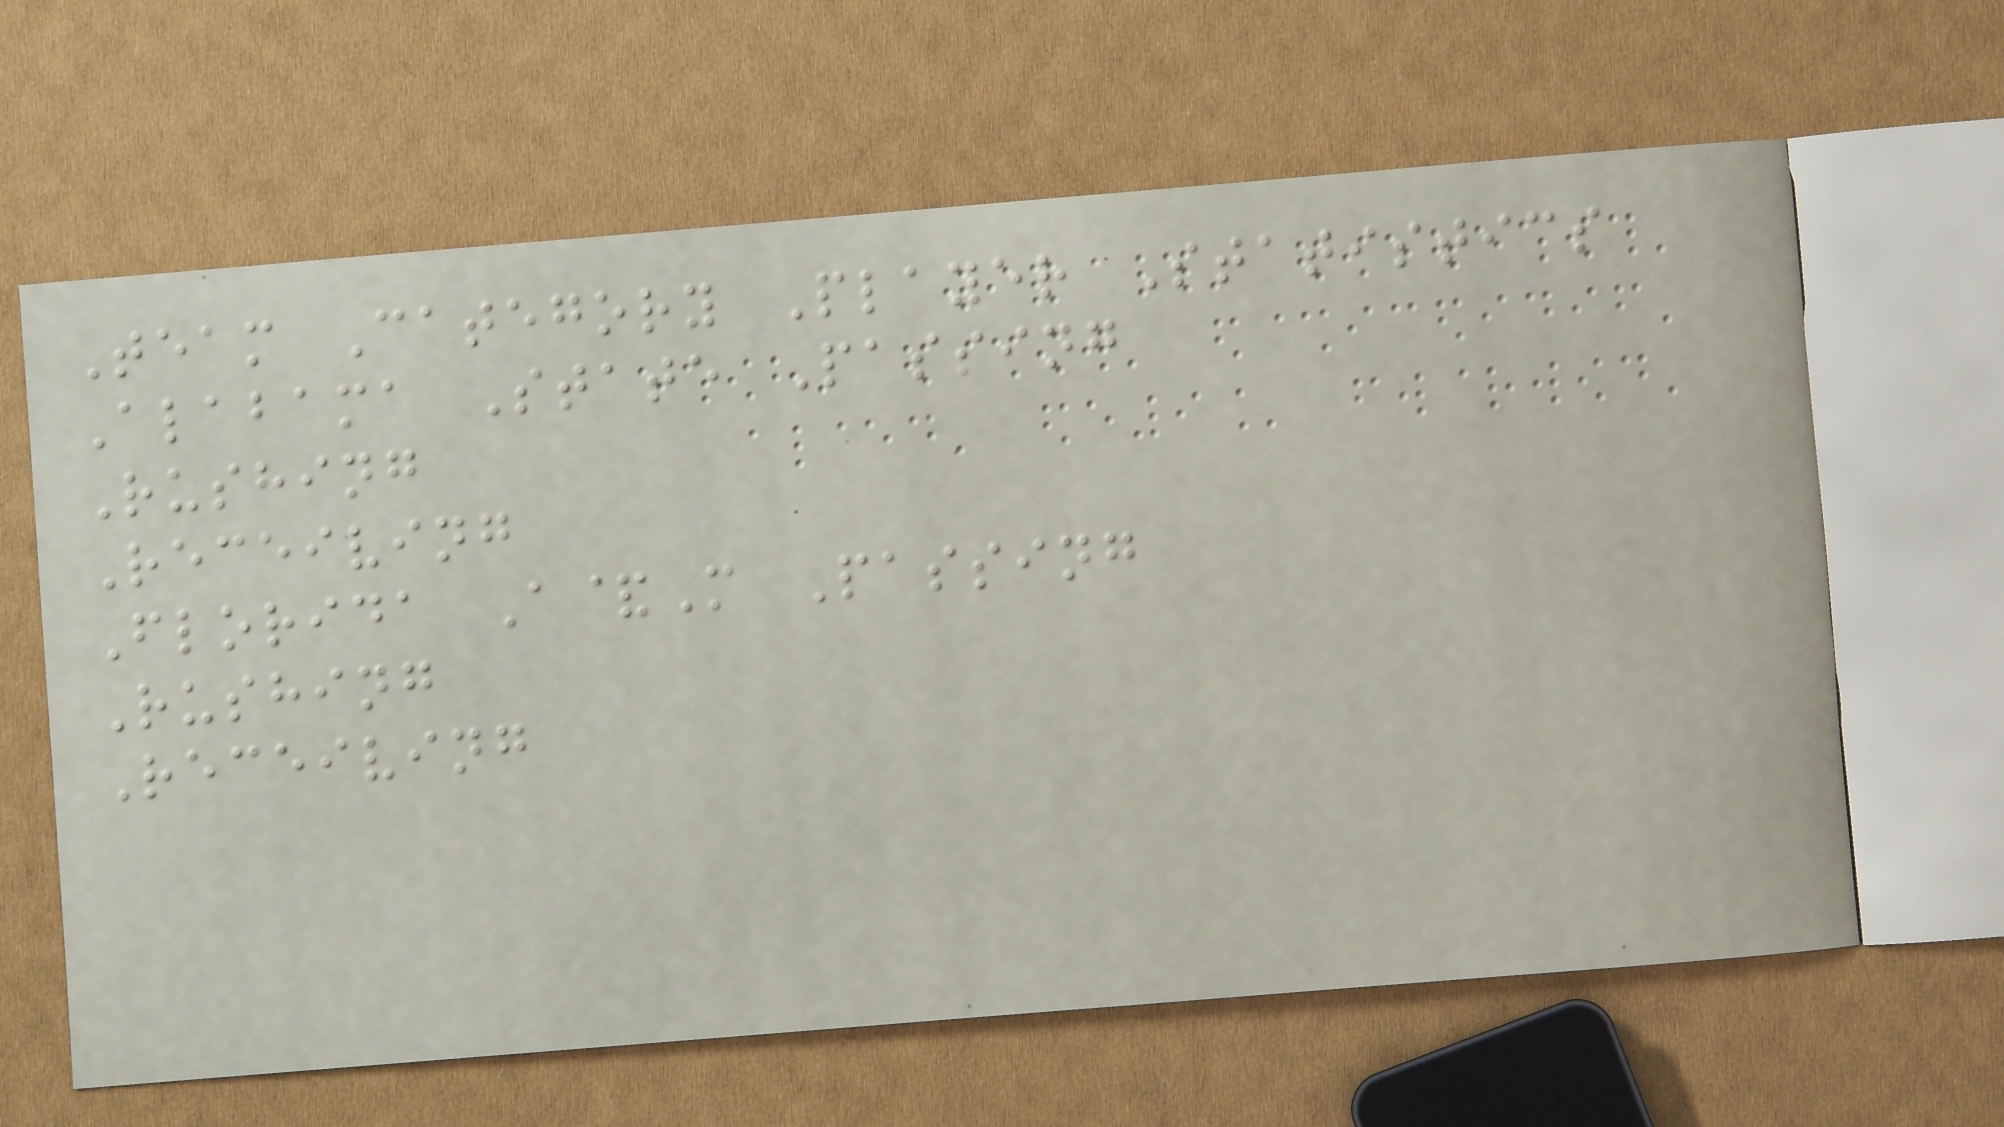Team Category Player Statistics
Alabama State Passing
Rushing
Receiving
Florida A&M Passing
Rushing
Receiving
